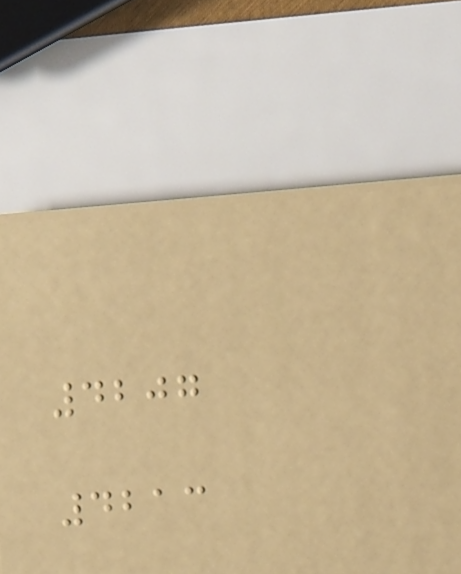4207
4213
